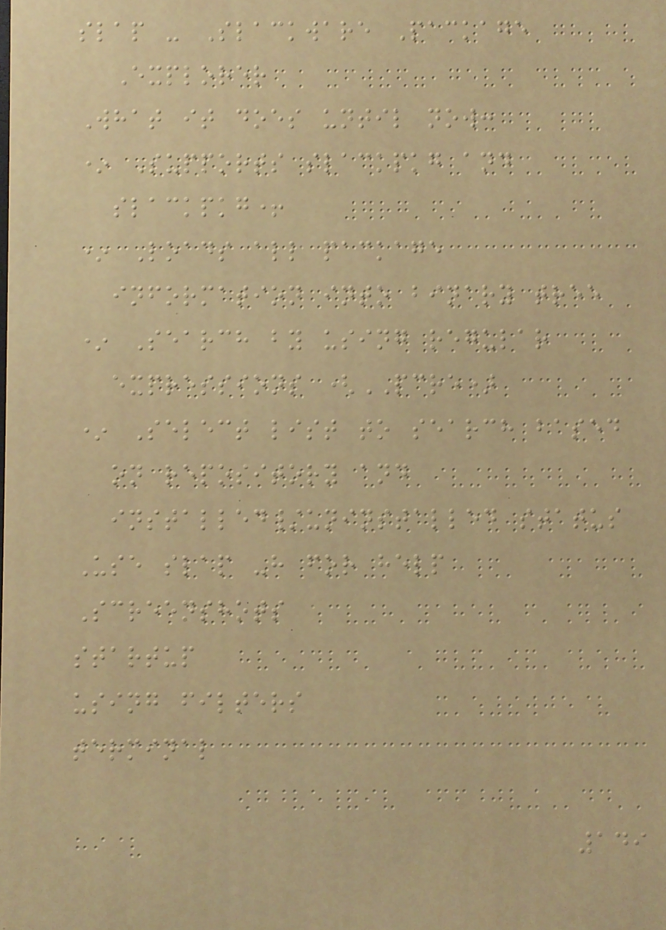slap - Slackware Package
Explorer
What it does until now:
* Supports slackpkg and
slackpkg+
* Loads all package
information into binary tree
* Search by using regular
expressions (PCRE)
* Select list to search based
on repository and
installed/uninstalled status
Use slap -h for help
Screenshots
startup
using filters
terminal
149
